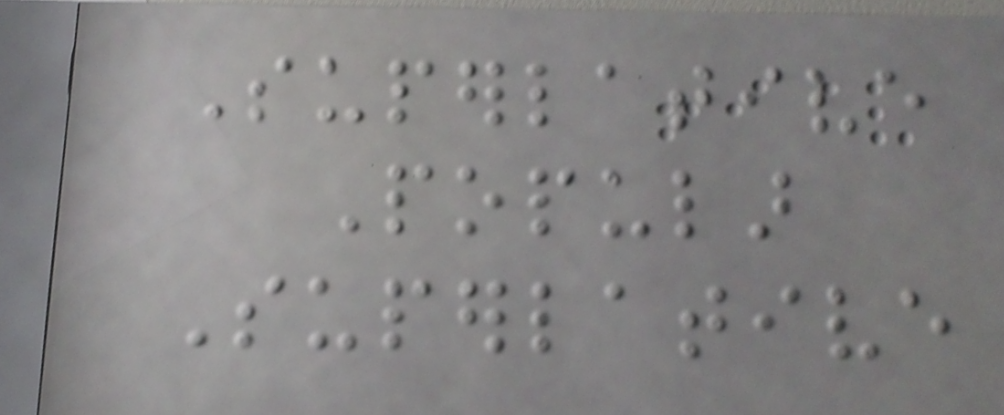Superlative
Popular
Superlative
